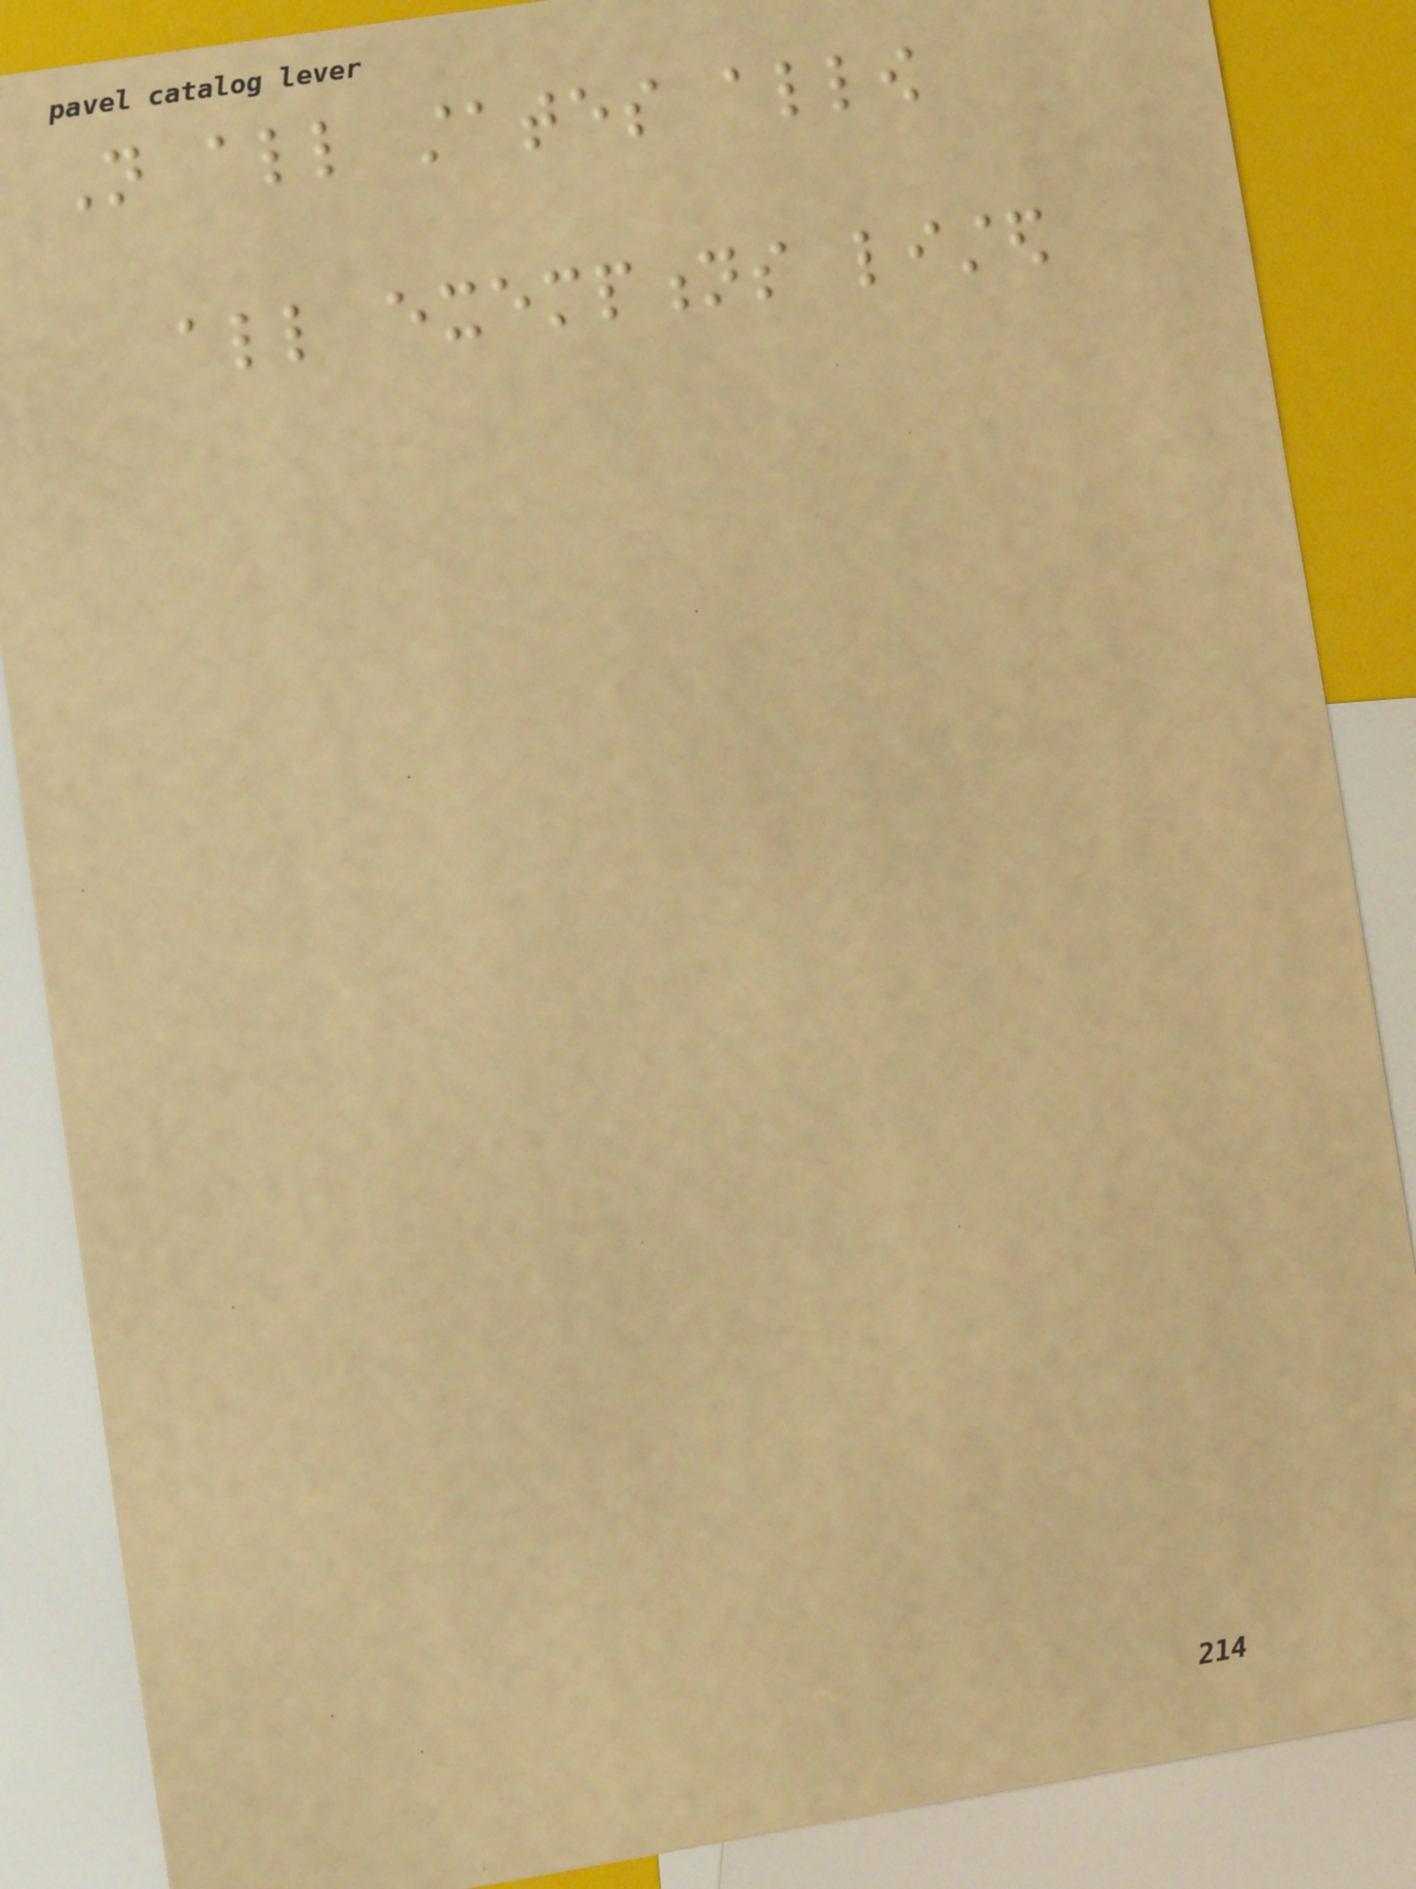Not all states allow
all exemptions listed
